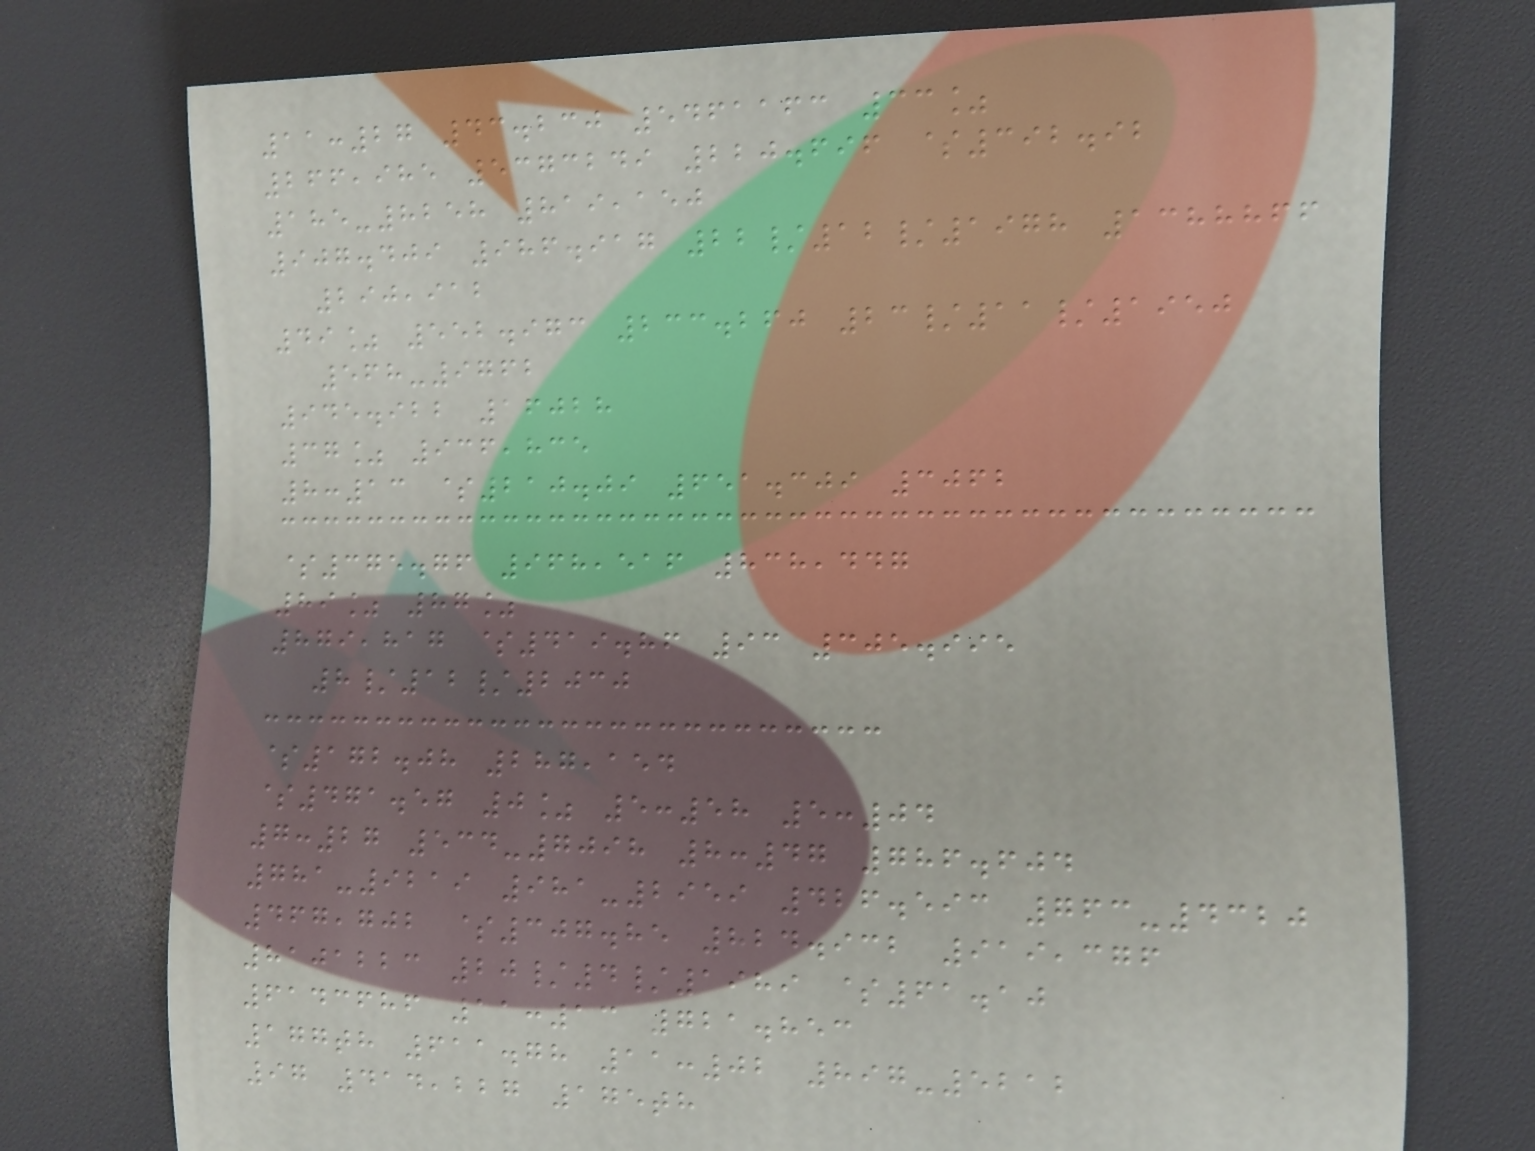11:27 43.230 5461163 33%
266,985 5373249 220.696 $392.92
185-8258 819,150
907.409 986.917 22/12/1978 1388866
290,912
49% 552.973 233.260 23/11/1950
568-9762
945.922 16028
37% 936,835
8:13 $210.09 651.309 3062
$375.76 968,516 838,447
89% 87%
879,817 $419.86 93 305.995
8/12/2030
$172.08 287,154
$471.57 0% 5:58 5:04
7:27 534-7098 8:47 786.604
781-9219 981-2959 426.593 763-4320
467,702 $307.85 824.932 919,376
8101223 20/4/1989 $61.10
6143686 11:13 721.853
177th 611.78 11:02 897-5212
97 414,227 175th
